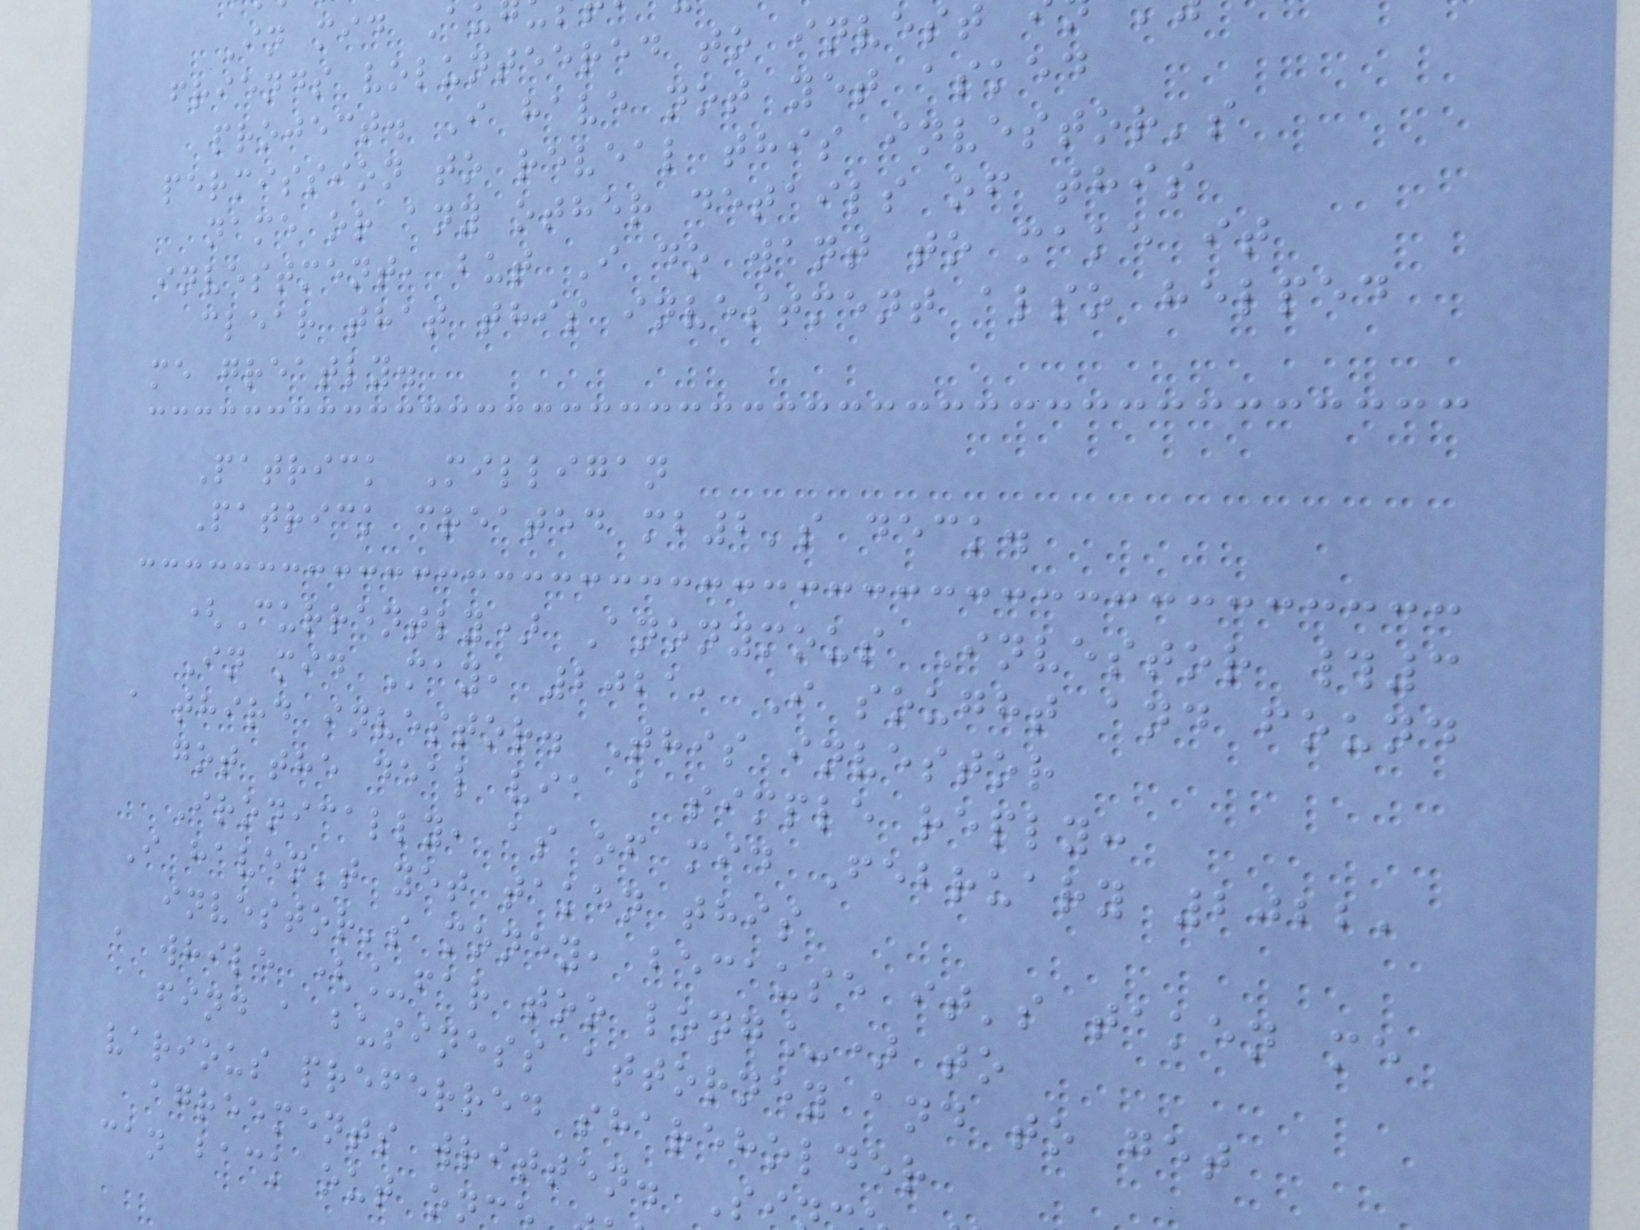In mid Au
friends volunteered to invest
project. I have not yet asked
permission to reveal this investor's
name or any other details of this
investment, but I do want to make it
clear that this investment also helped
me greatly.
Patrick Milligan
Patrick created mb2's deck.
(Currently) Anonymous Investor #3
In mid May, 2021, I sought and found
a third investor. This investor
got the deal via a simple reply:
Ironically, as of mid February 2022,
I haven't yet taken this
investor's money, because it's taken me
a while (_far too long_) to
find a business attorney and to get
various preferred shareholder
agreements written. Si
can back out on
